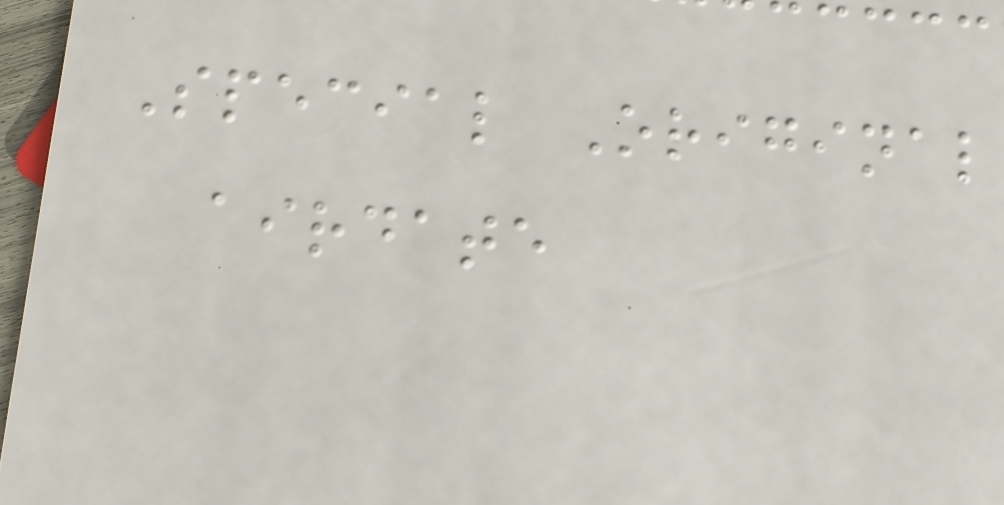Special Original
airdate
